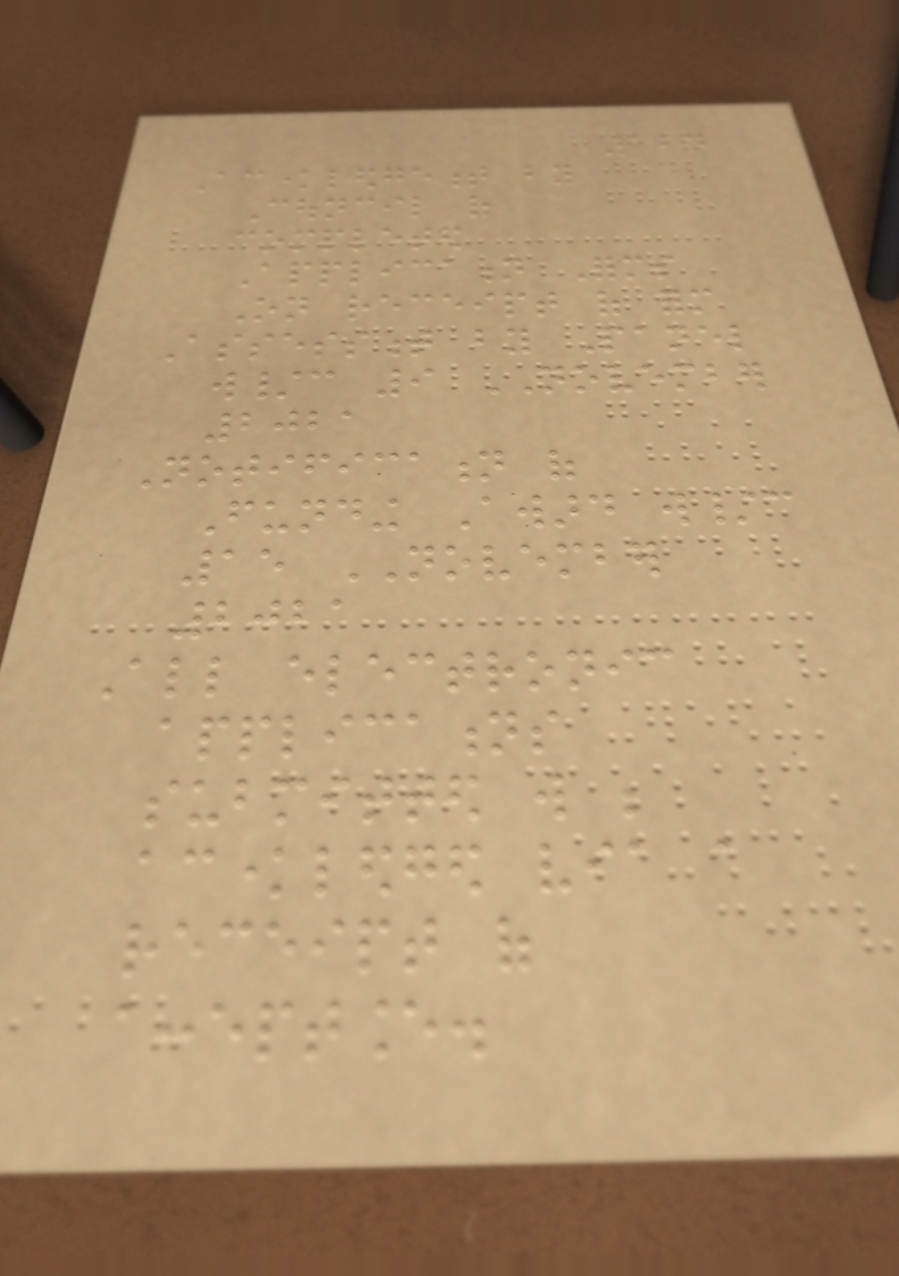124
Acknowledgement by
Council of
completed
Application Forms
On receipt of form
Assessment by Panel
w/c 9 NOVEMBER
2021
Notification of
Funding Award w/c
15 NOVEMBER
2021
All electronic
applications
submitted will be
acknowledged via a
receipt of
acceptance.
